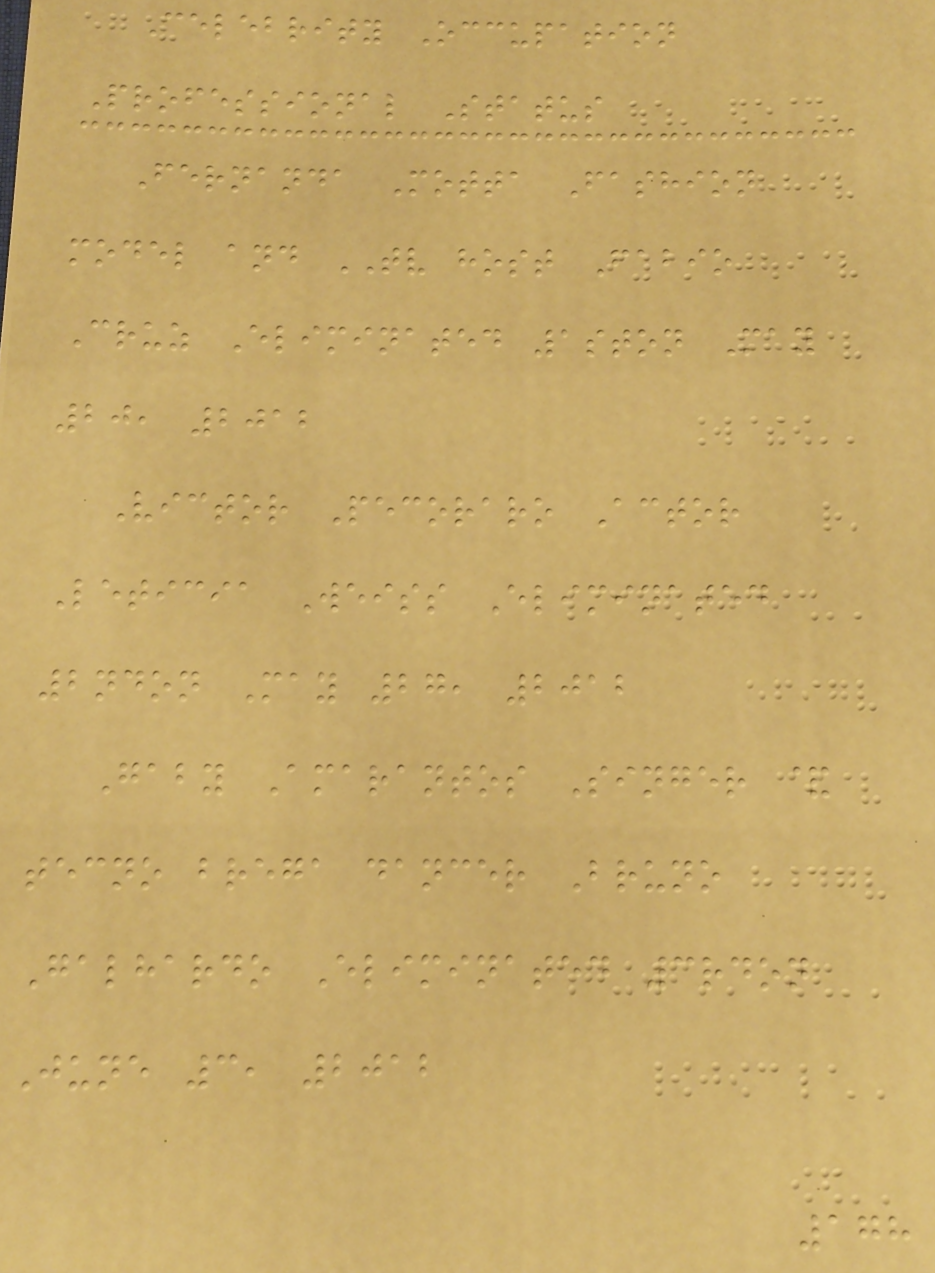Celebrity Occupation
Professional Status
Fernanda Motta Fashion
model and TV host Fabio
Cruz Eliminated 1ston May
20, 2012
Victor Pecoraro Actor
Leticia Weiss Eliminated
2ndon May 27, 2012
Gaby Amarantos Singer &
tecno brega dancer Bruno
Galhardo Eliminated 3rdon
June 3, 2012
178
